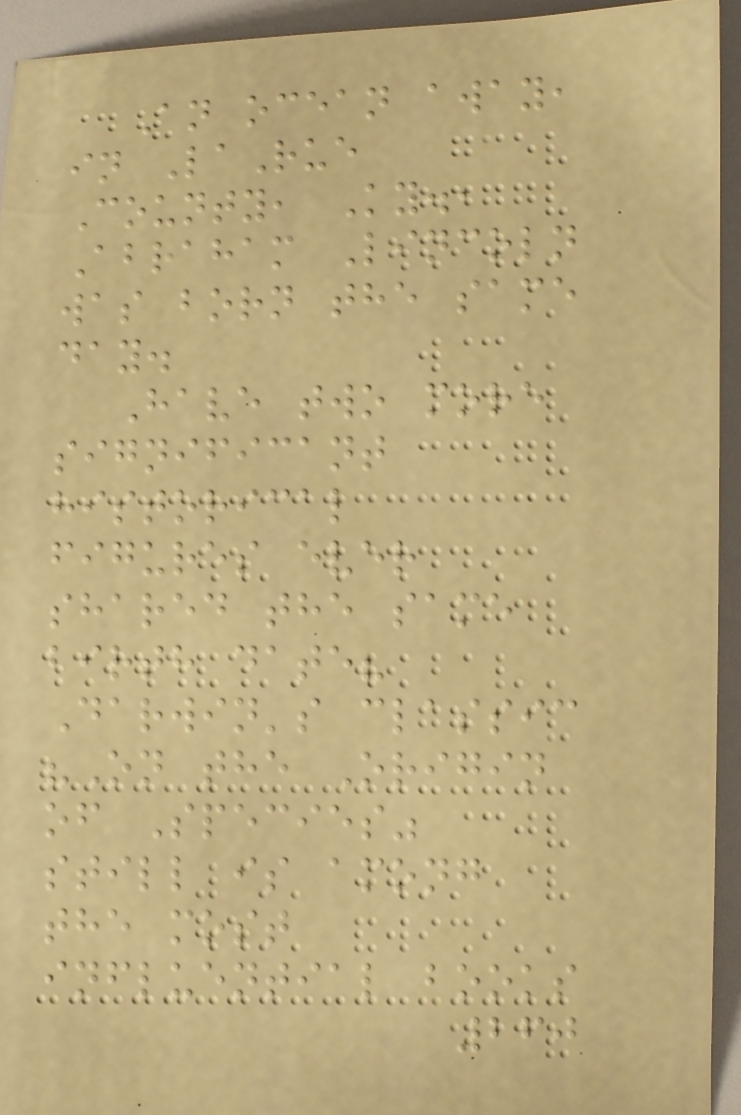An ocean away,
in LaRue
County, Ky.,
Abraham Lincoln
was born the same
day.
Have two more
significant
historical
figures ever
shared the same
birth date?
Darwin's classic
"On the Origin
of Species"
still is among
the most
influential books
260
